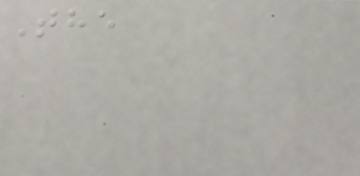The
